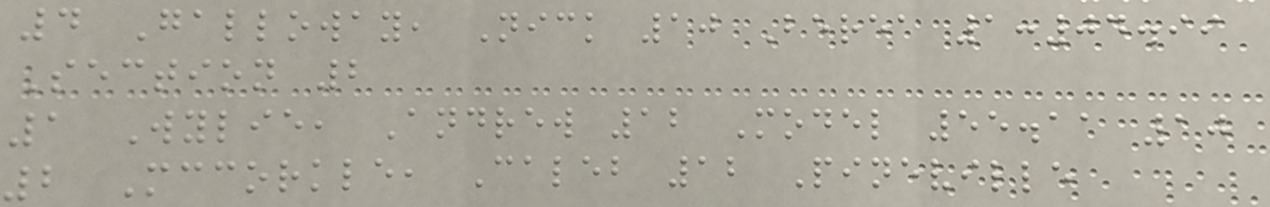4 Galloway, Nick 10 Berea 1:04.99
Section 2
1 Wylie, Andrew 12 Model 55.11 10
2 Mccorkle, Caleb 12 Pineville
